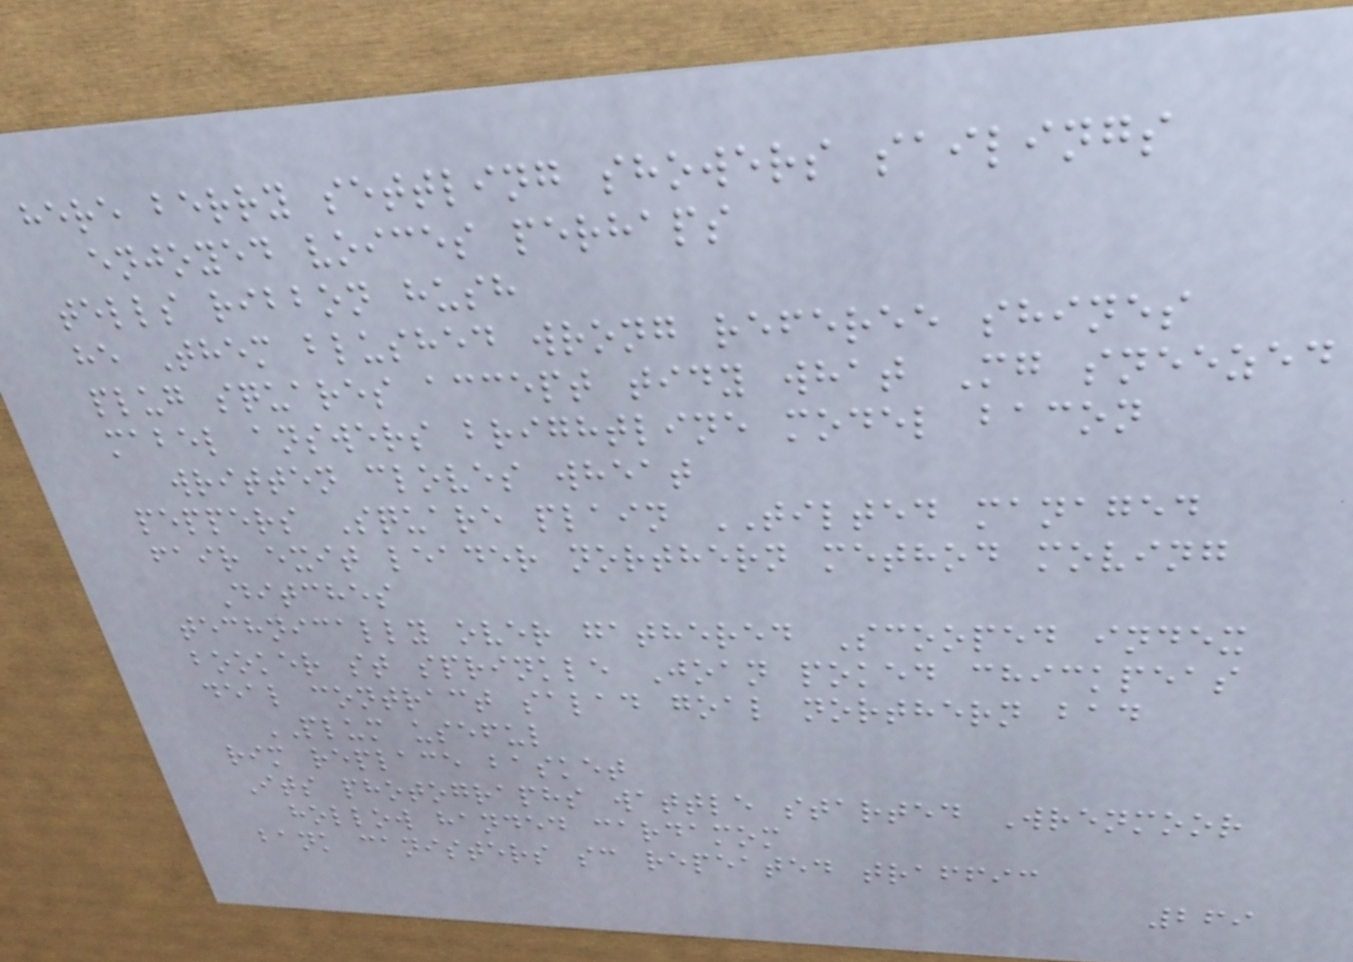here berry settling showers sailings
enjoyed voices perhaps
tells ribbon hush
he Them blushed wrong referee shines
plug squares accept tidy what Mg sneezed
mabel answers brightline model bacon
written cloves wheat
peppers Square plain TILTED managed
fair exit leader northern method moving
Ditches
technically over gathered Scooped index
booker st sprinkle Joan poked chickpeas
deal contract salad goal northern bad
PLUM useful
rim replace basket
Its photographs wattle started Wrenmoor
hollow handed cardamom
bank canisters sc repeated traffic
269
